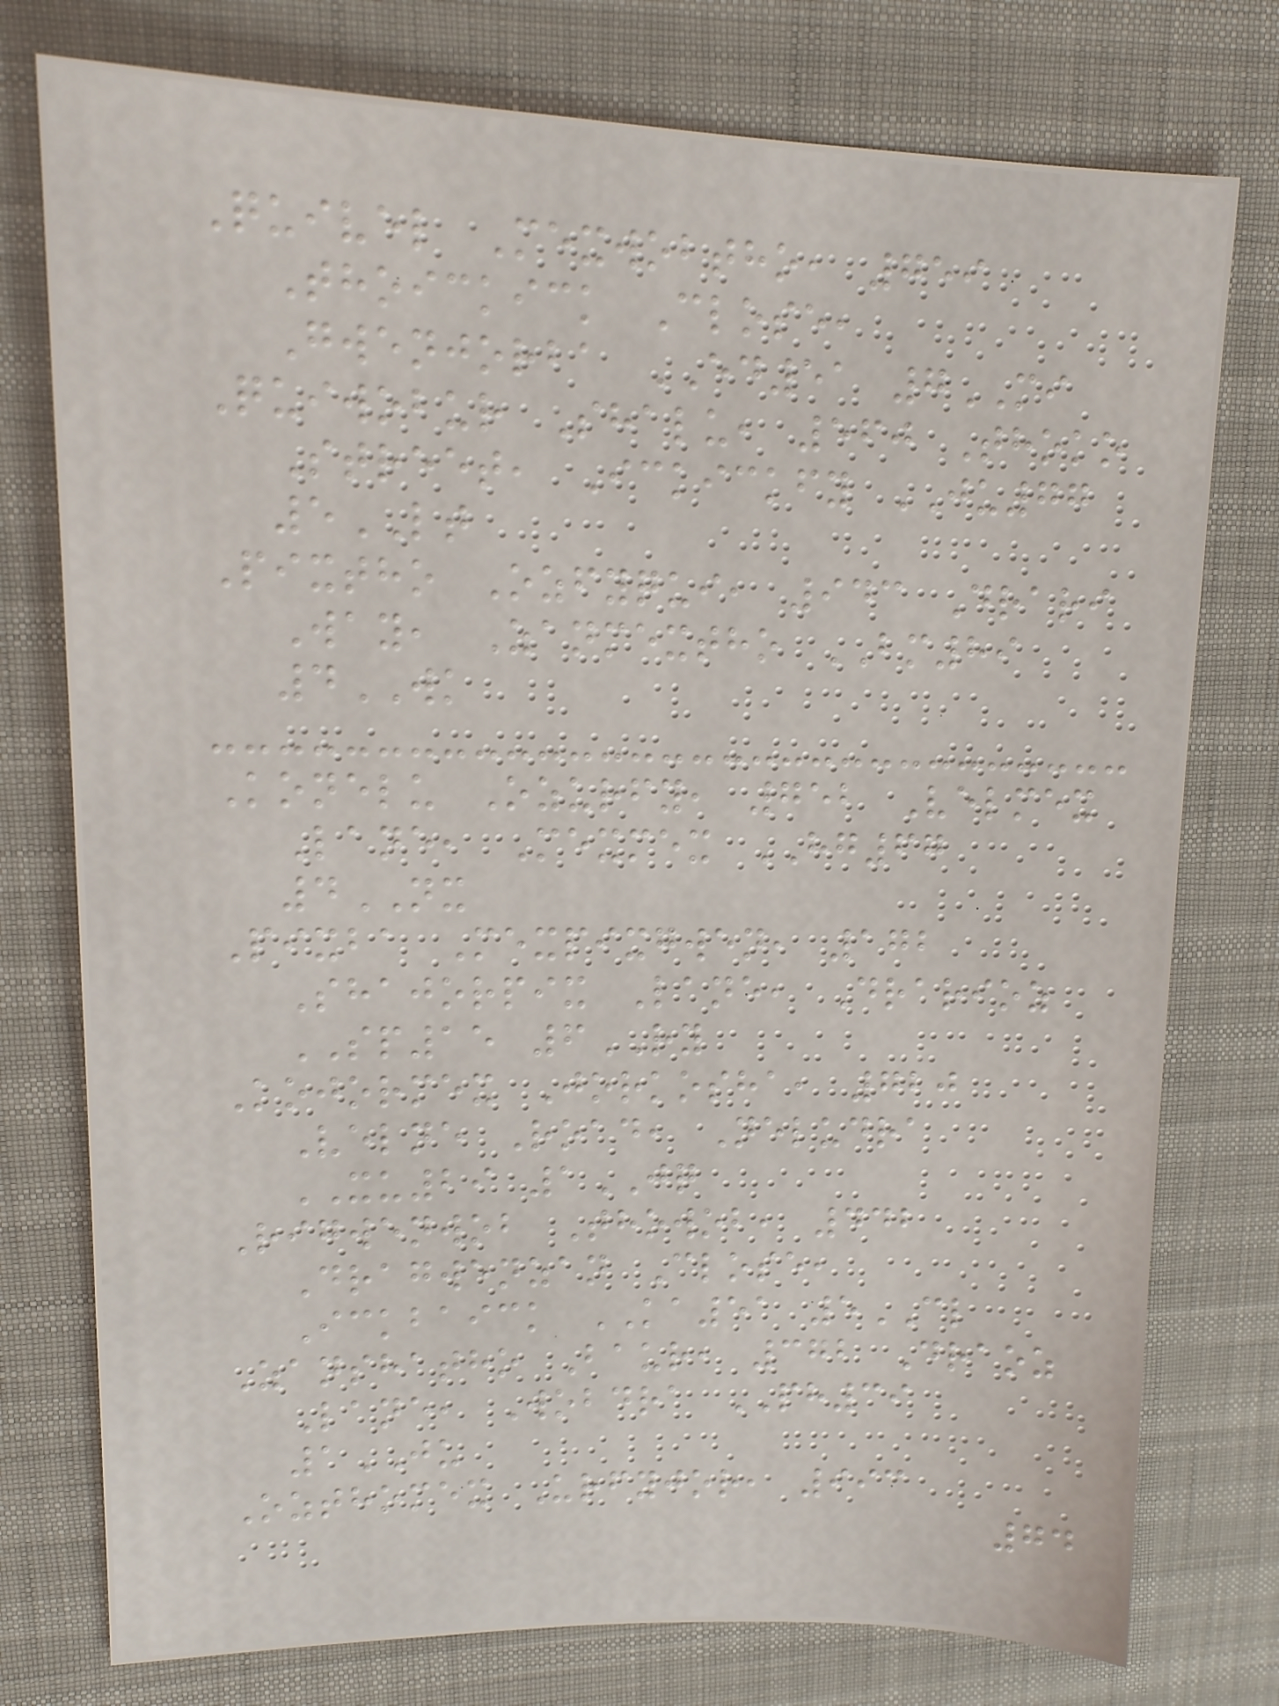Quivel Mexwobtho, 759
Thoickick Close,
Gwenjorba ED51 7MI
Quiwobur Shalu, 560 Thoko
Street, Ickickfy JU77
5LT
Pixtho Ozfyqui, 943 Drari
Way, Zanmextho BM89
4WK
Konelu Ozurfy, 752 Velmex
Lane, Mexmex HG67
4NX
Pixba Mexpixgwen, 172
Shajorpix Lane, Drarioz
SP15 6RY
Kojormex Jorkosha, 720
Velne Road, Neludra
XU29 1JQ
Rigwenwob Thowob, 442
Dragwenzan Close,
Ickbaick KA51 5CL
Zanshatho Baur, 372 Draoz
Lane, Wobdra PH39
1JU
Ozthomex Urfyjor, 993
74
